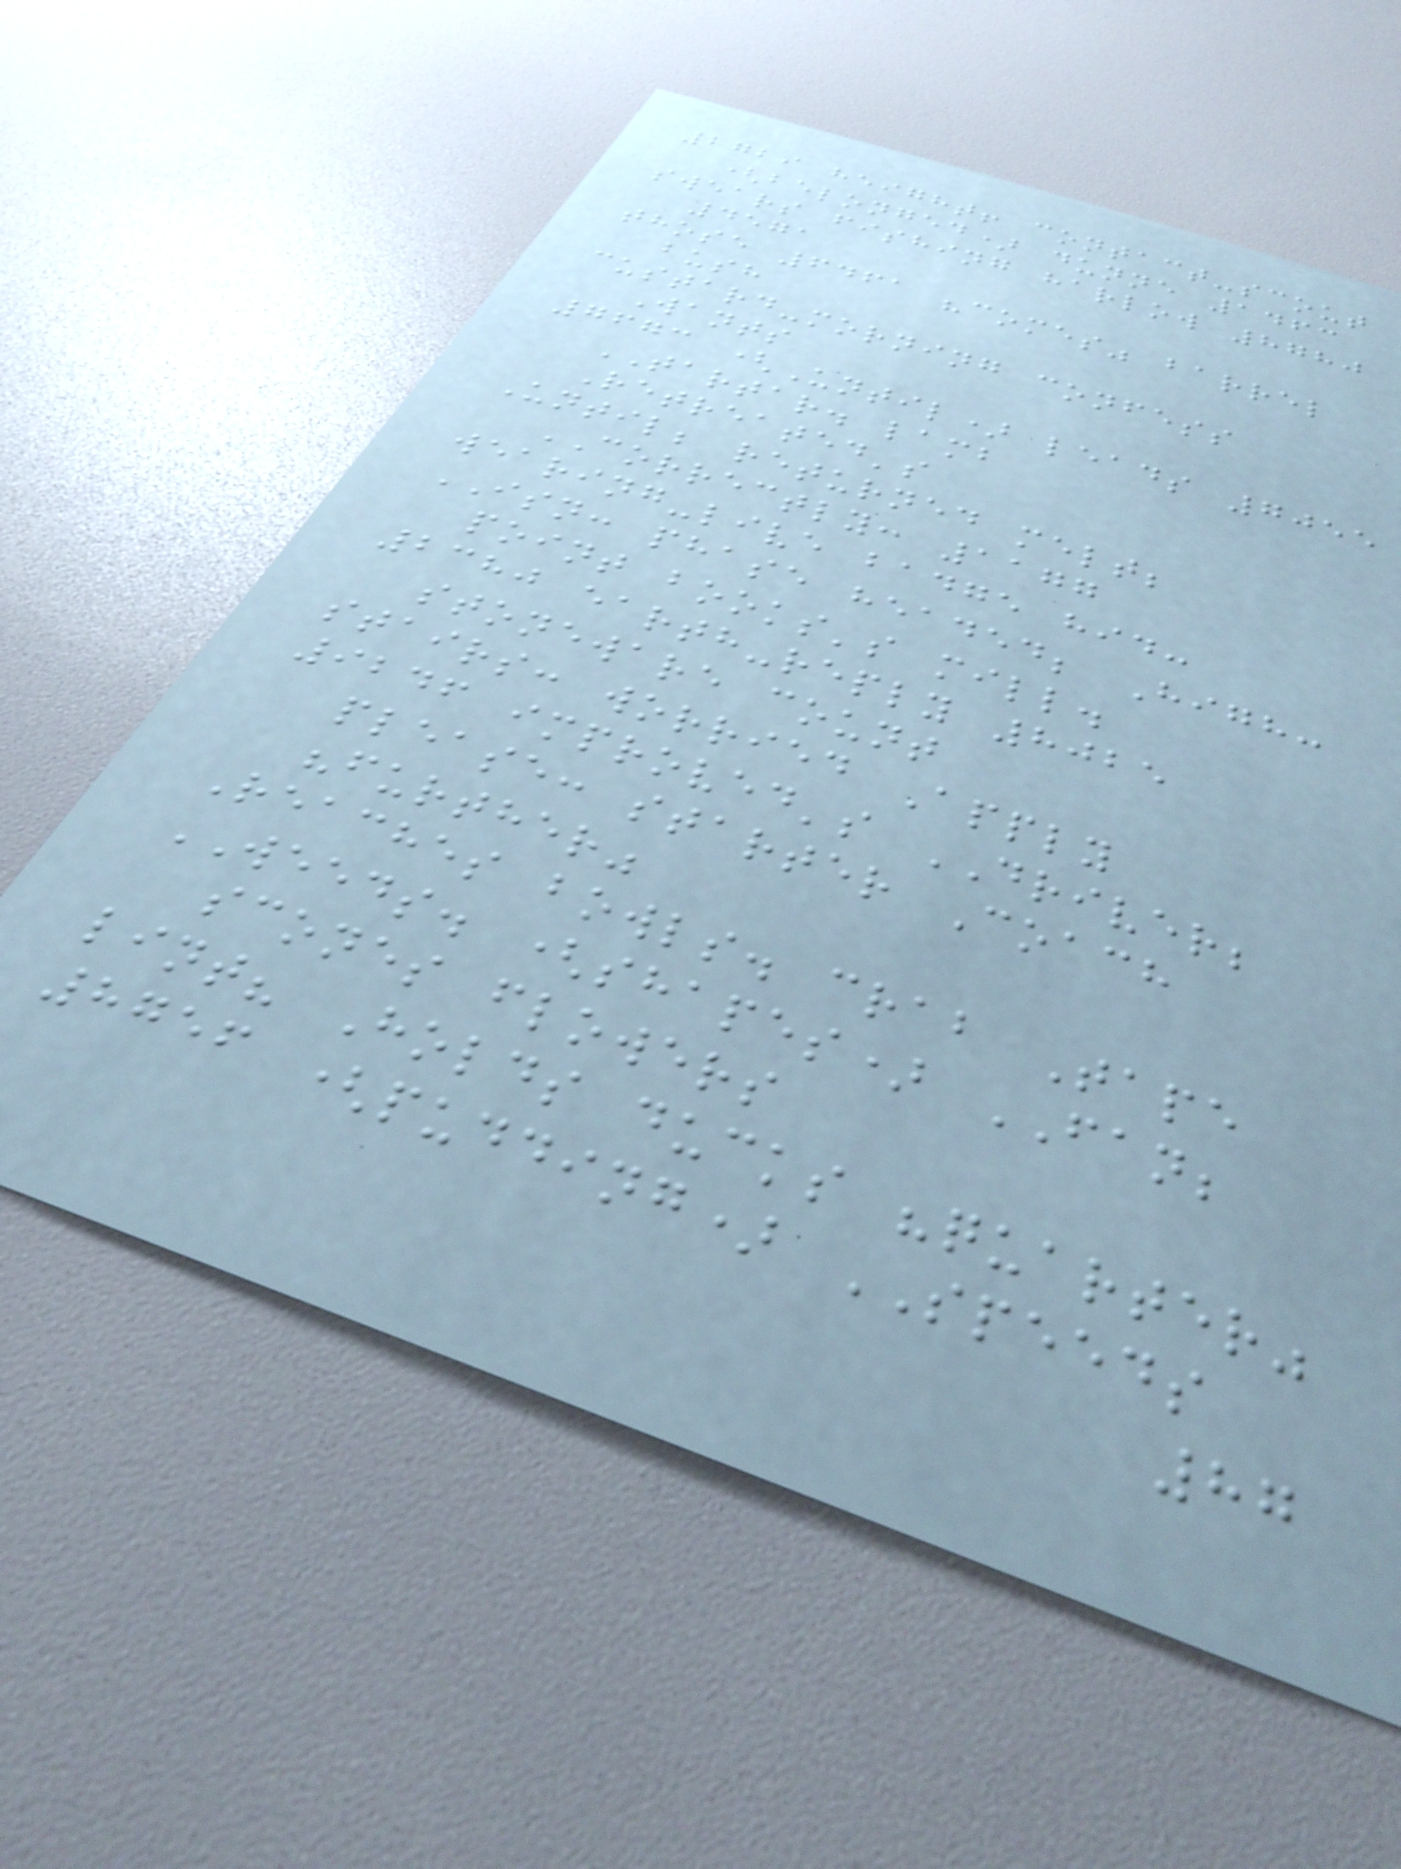2729 height! contact-scout
(belonged) dunne 1463
swears fishing harlow 8780
4571
those 6461 "comes" barrel
bush
custard-morning confess
Wants
7673 (Until) leads 7055
TARTAR. lamb
Retreated's
Until; returned melt;
CORRECTLY: 1177
wearing-live badge hid:
ISN: phase headed; High:
point books's mill.
2380 earth-reply 8025
stoneware count
stairs: worried Apply
9246 improved's DRIVER;
please: starter Coach
"further"
Reaches bowls. crab Tape
WEEDS. (shapes) FAN;
scones flowers
lint? Holds ducks "quarter"
8756 (pudding) SPEEDS
87
